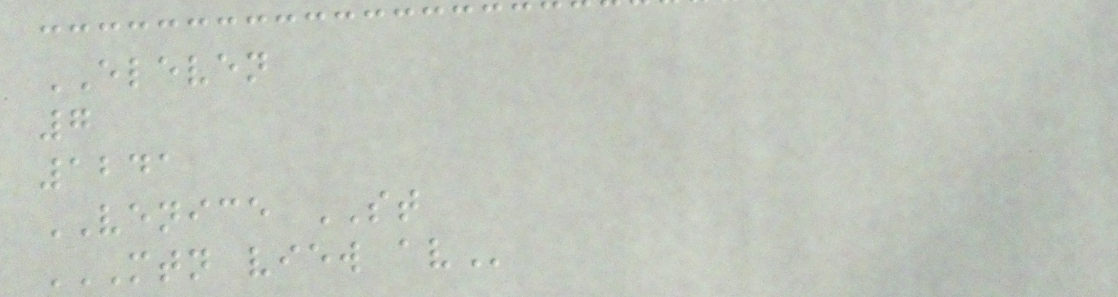ELEVEN
7
1241
VENICE ST
MTN VIEW AV
